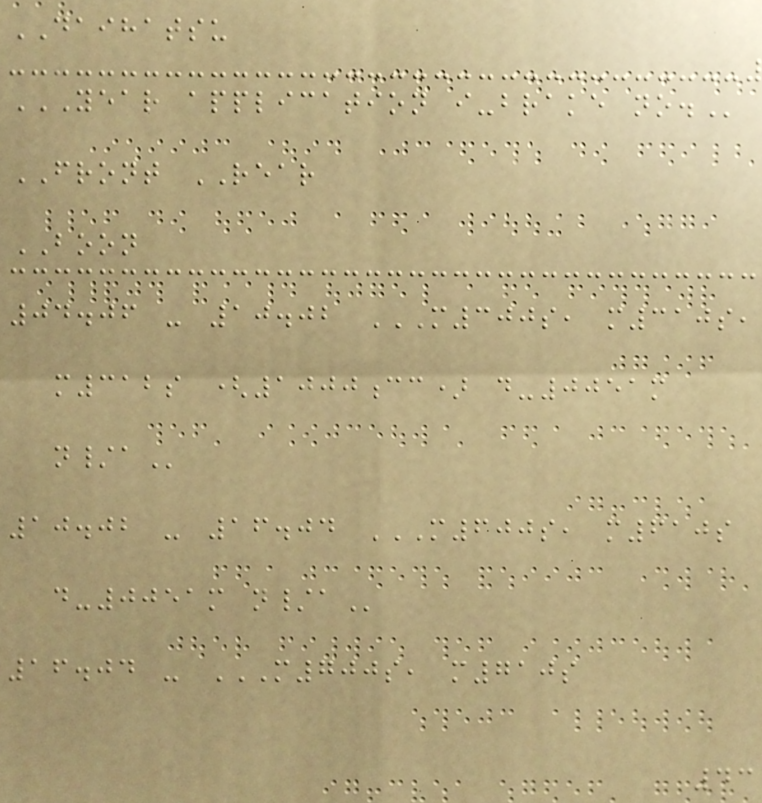DAIHATSU
YEAR APPLICATION I-BRAKE NO.
FRONT REAR
BOON
04.06 - 10.02 M300S, M310S,
M312S (1000CC) D-0051M
N/A
10.02 - 16.04 M600S, M610S
D-0051M N/A
16.04 - M700S, M710S
43
